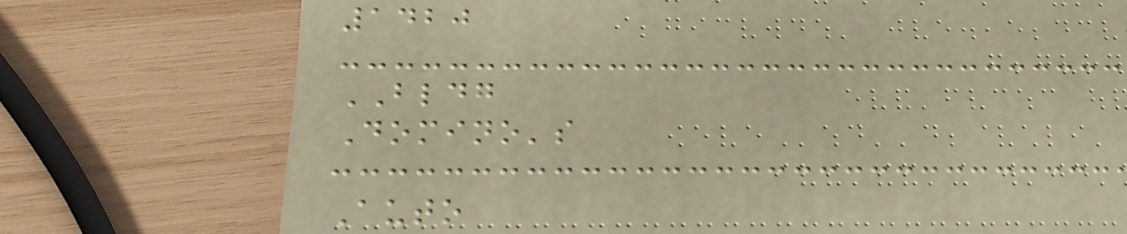1420
BLDG
Domino's
Auto
